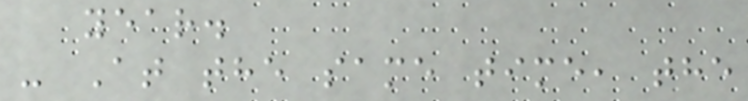year.
- At the same time, the
